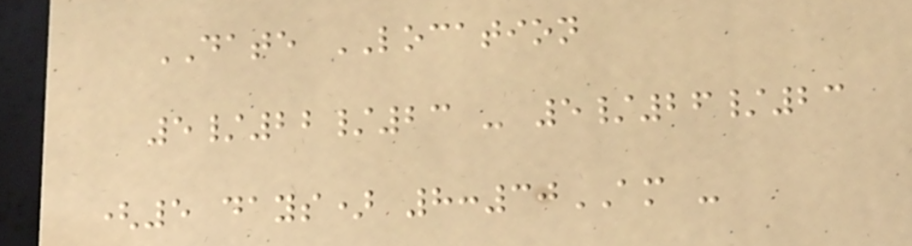DATE LOCATION
5/22/23 - 5/26/23
(5 days) 8:30AM -
